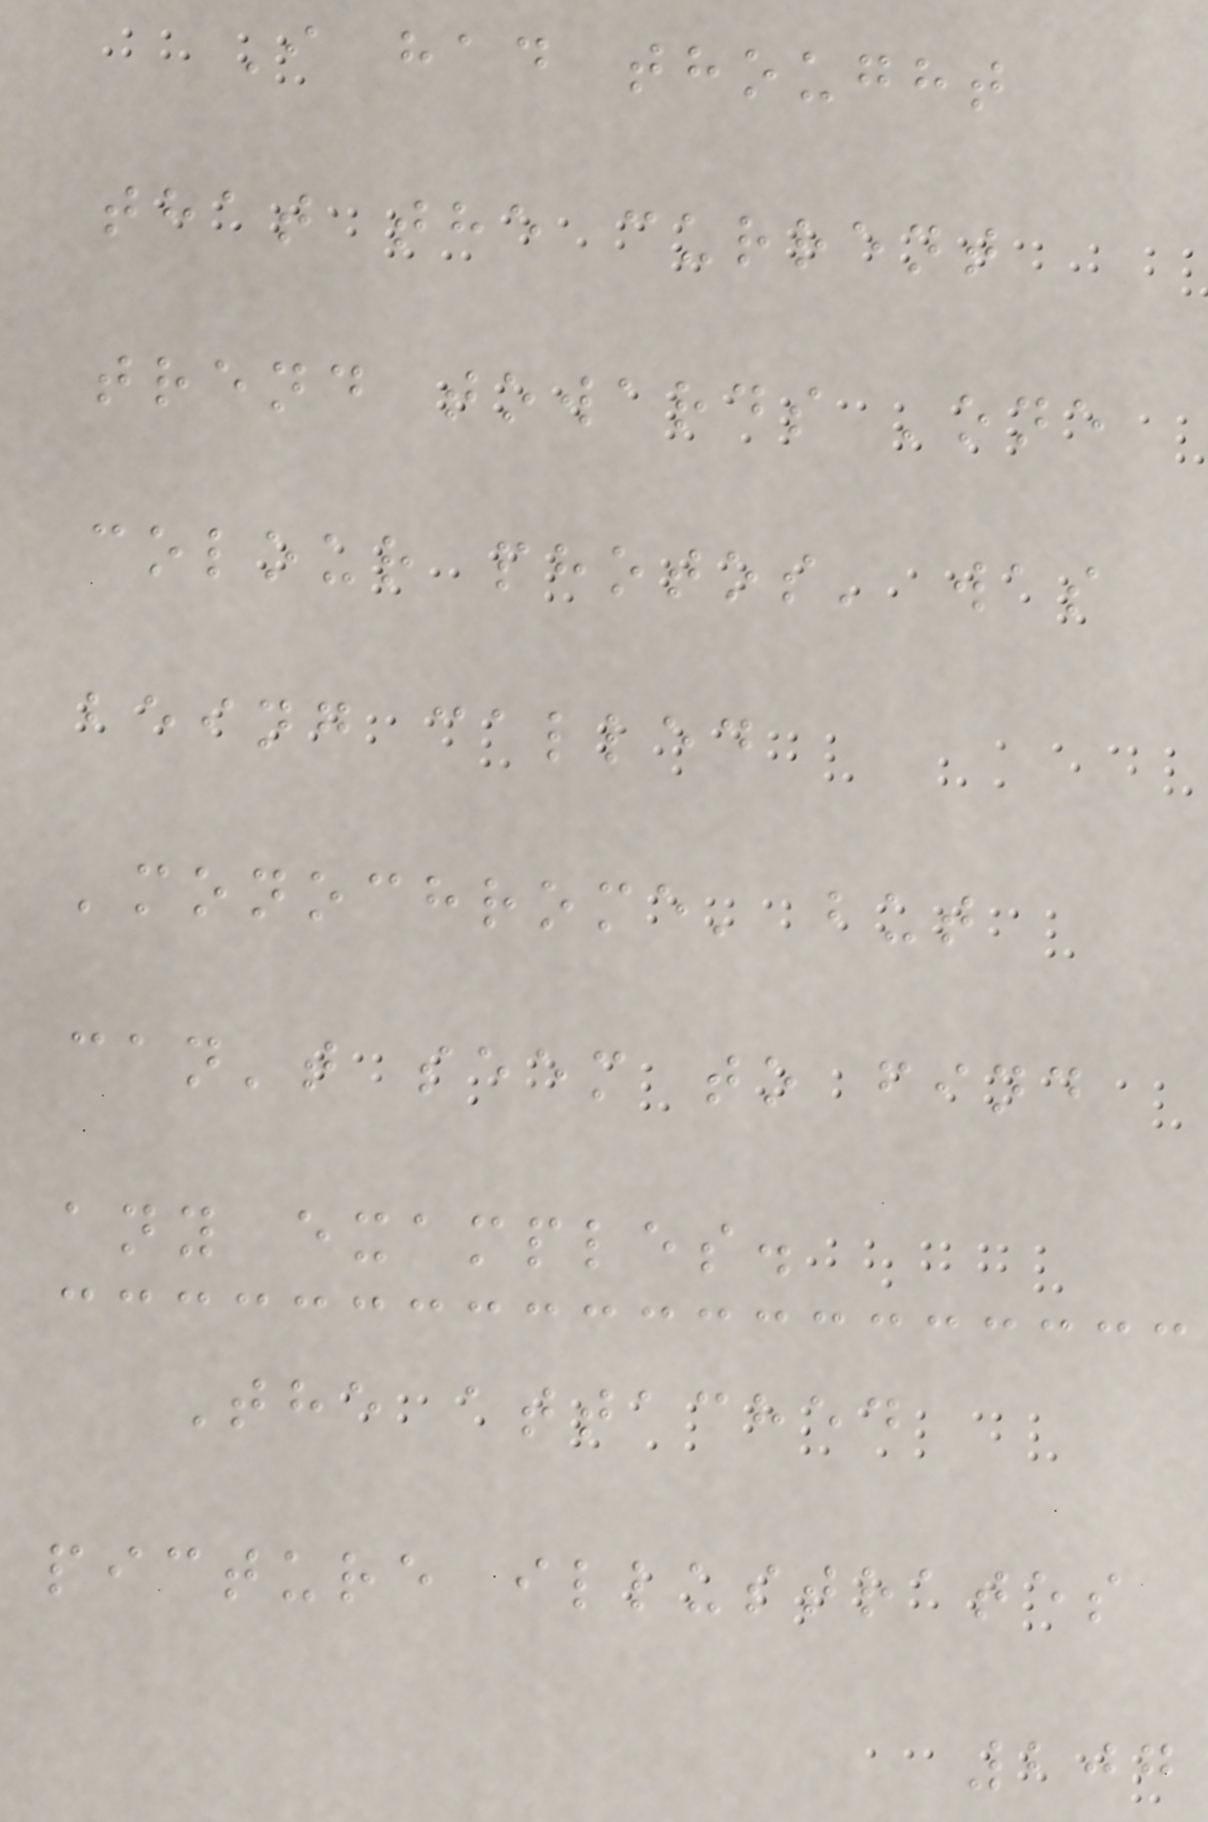I had thought
that the current
trend towards 'one
colour photos' was
being called
'monochrome' but
can't seem to find
any examples.
The attached
picture illustrates
207
